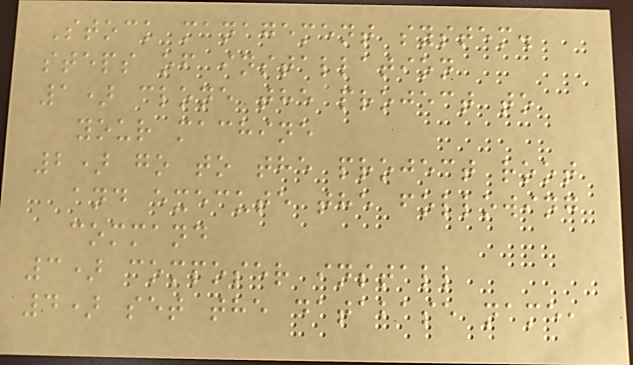Stock management system.
steps of installation
1) clone the project to
your machine
2) go to the project root
and execute the following
command
3) composer install
4) set the database name,
